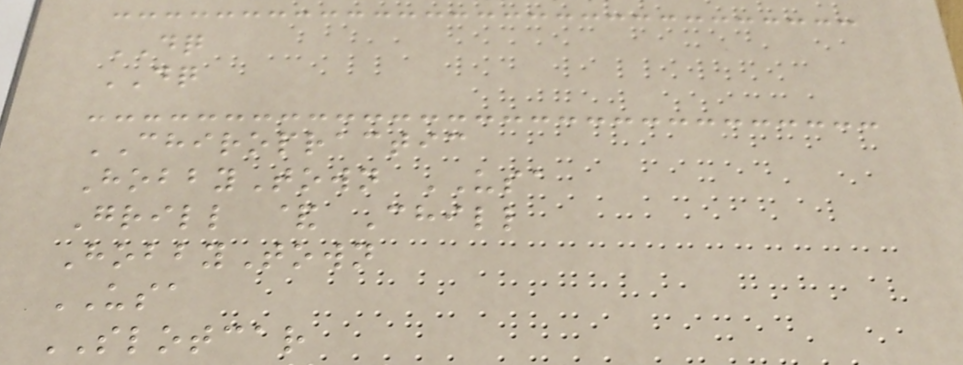DQ
DQ
CHIROPRACTIC
HobbyTown USA
Grill & Chill
HobbyTown
USA
SLOTCAR
